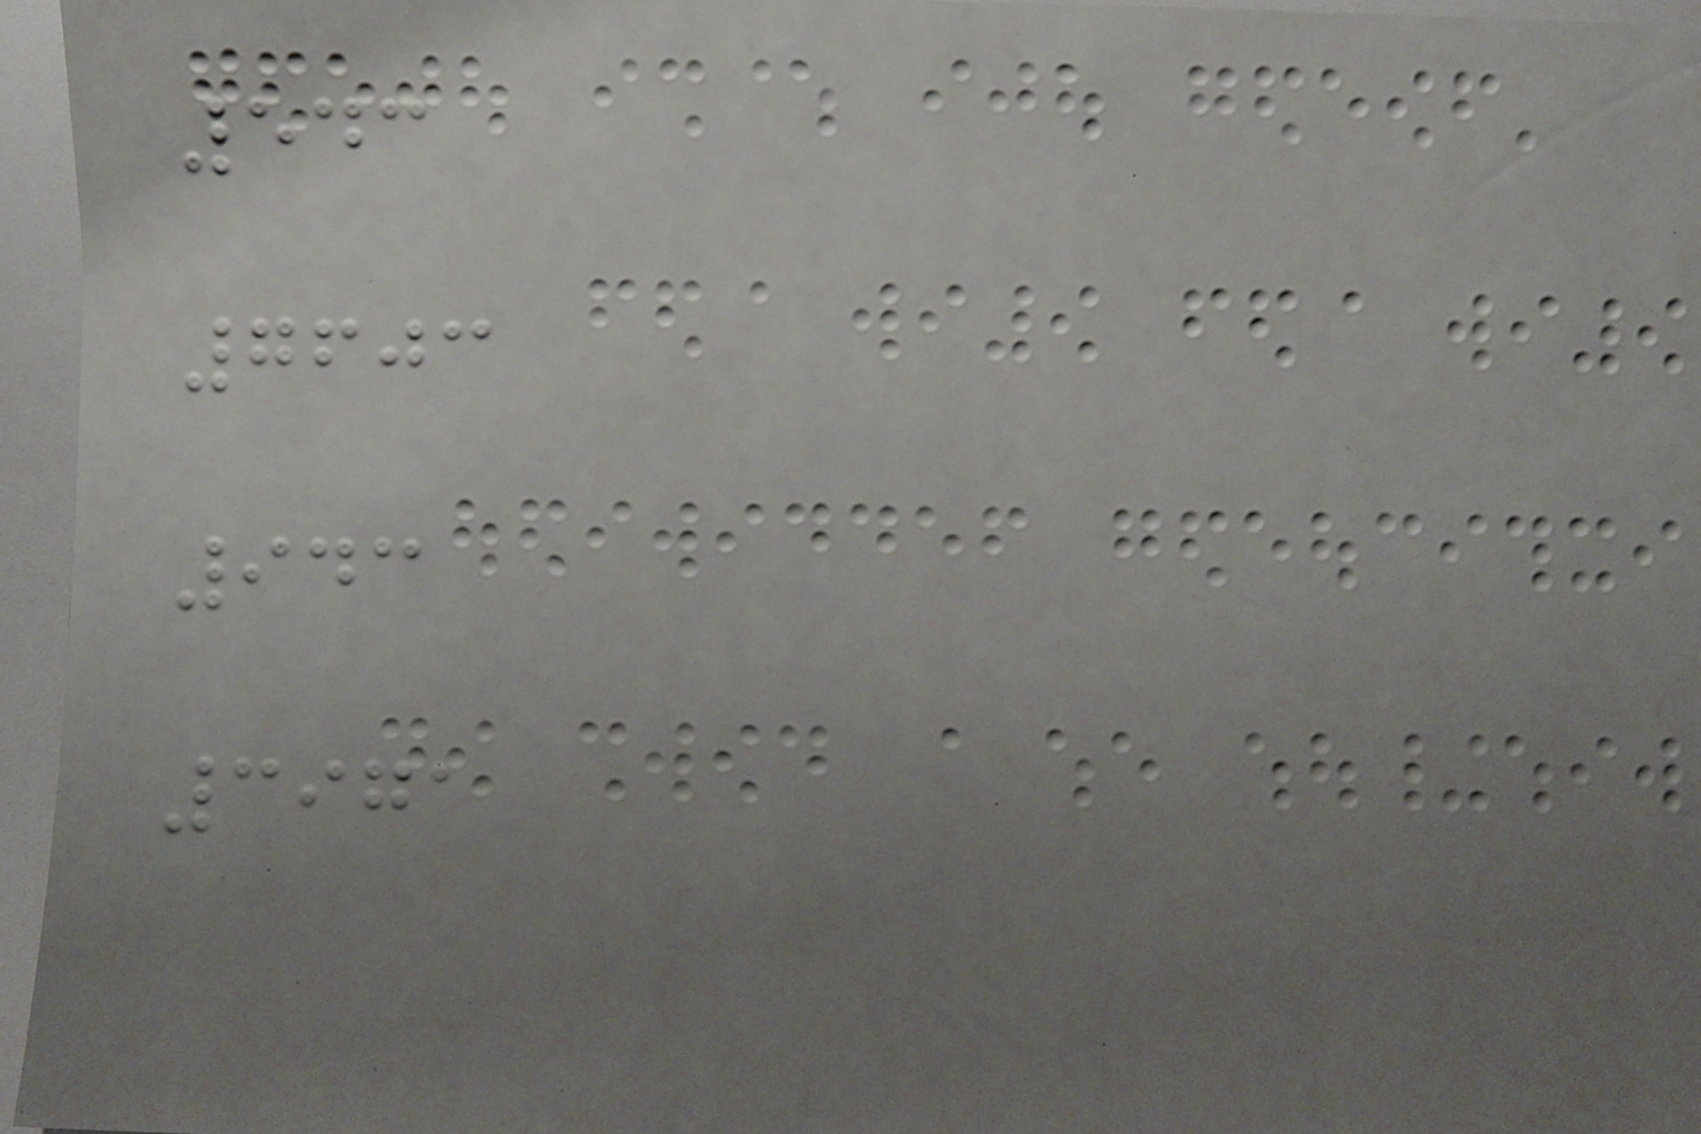543
7603
943
3971
